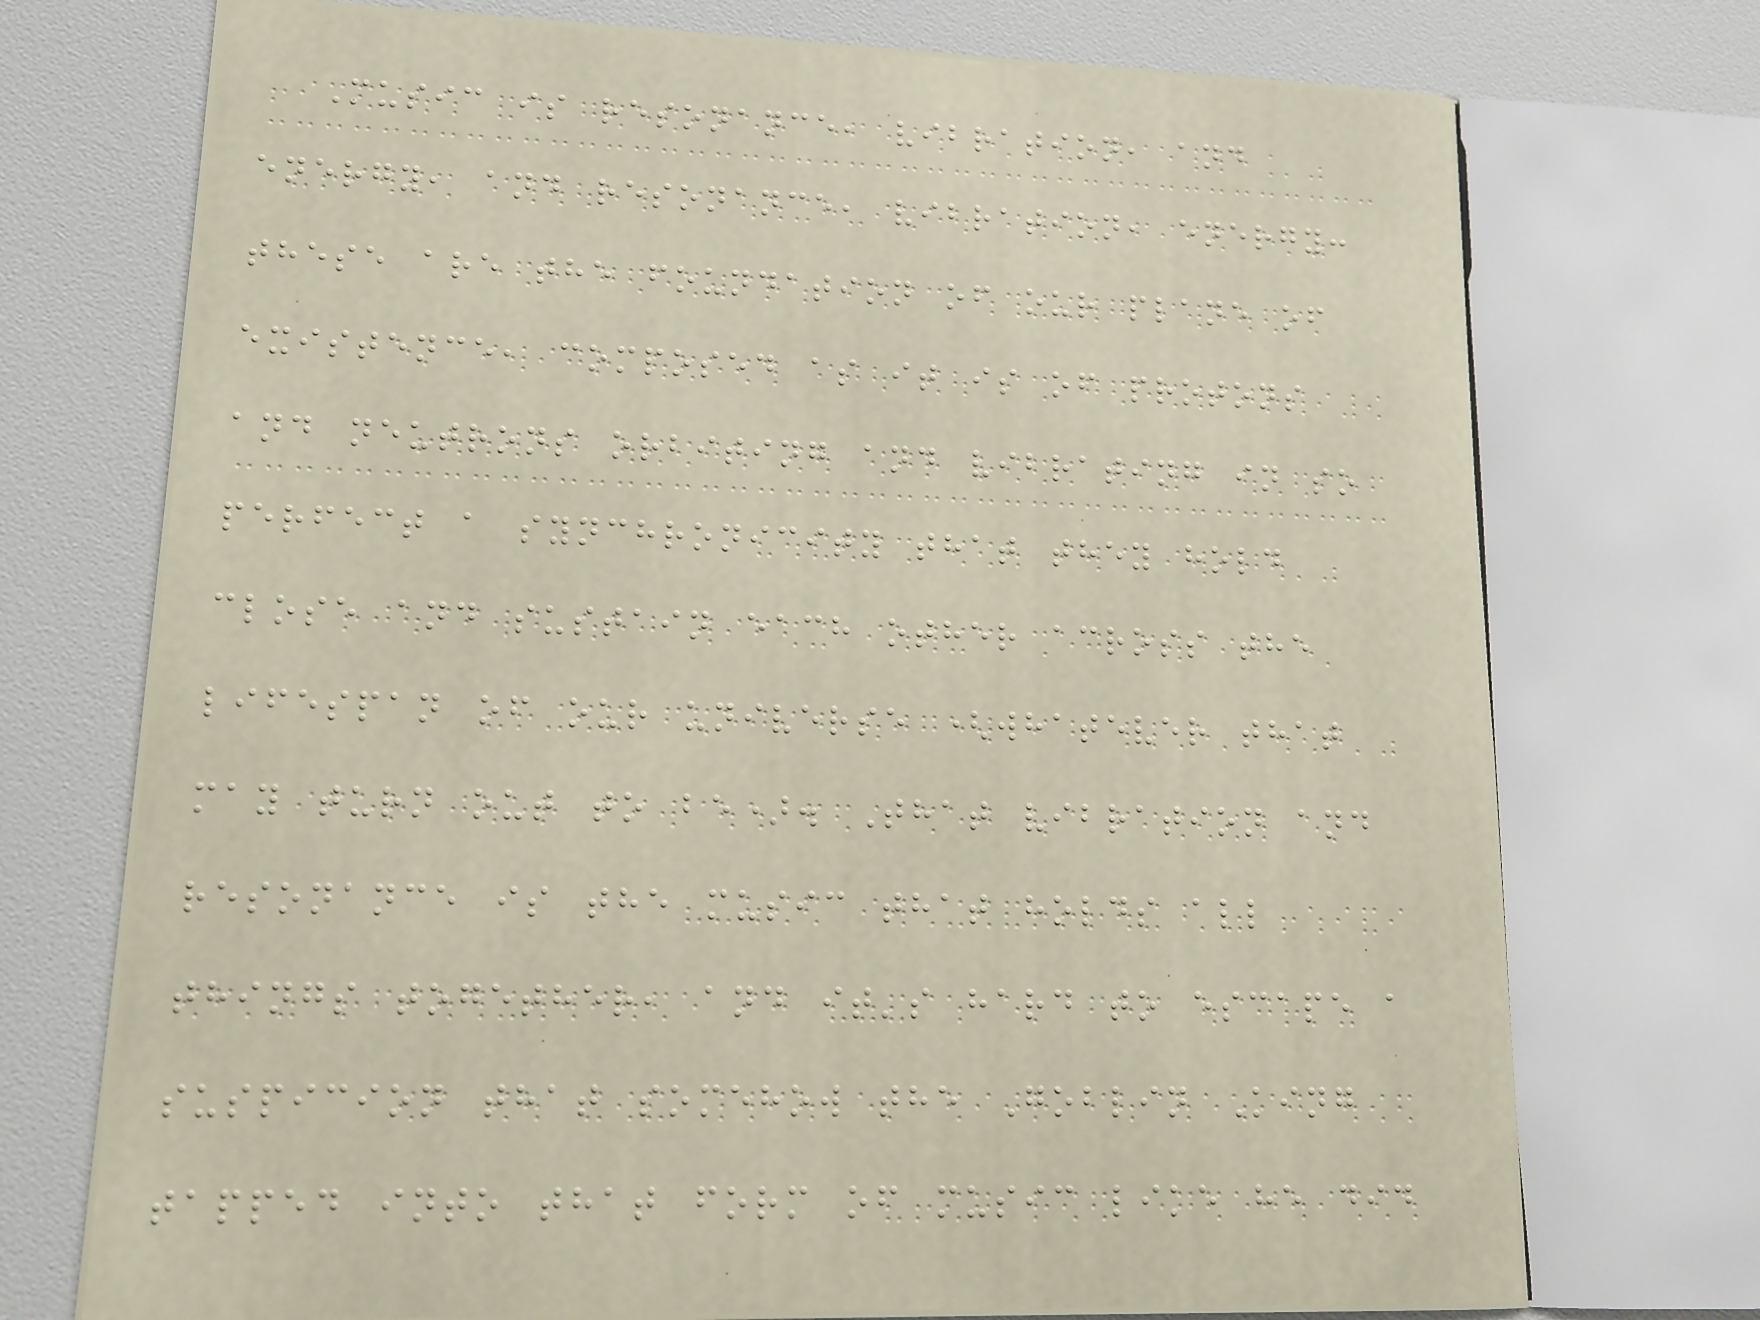Music is resonance, vibration, and
energy, and resonance, vibration, energy:
these are the foundation of our plane of
existence, composed as it is of protons
and neutrons orbiting and vibrating in so
perfect a synchronicity that they hold
close and sustain each other across the
lifespan of our universe (whatever that
may turn out to be). That vibration and
resonance is the music that holds all
things together, and it's hard to escape a
suspicion that somehow the Goblin King
tapped into that form of music like he did
